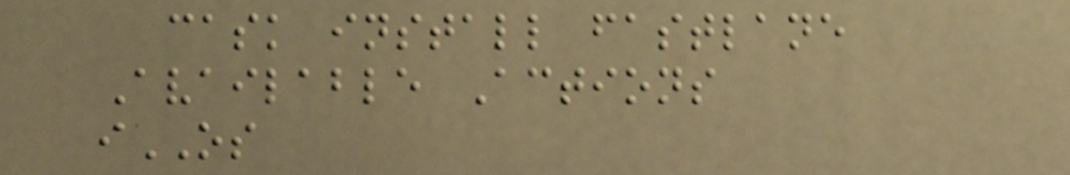cask install fastlane
Available Actions
iOS
